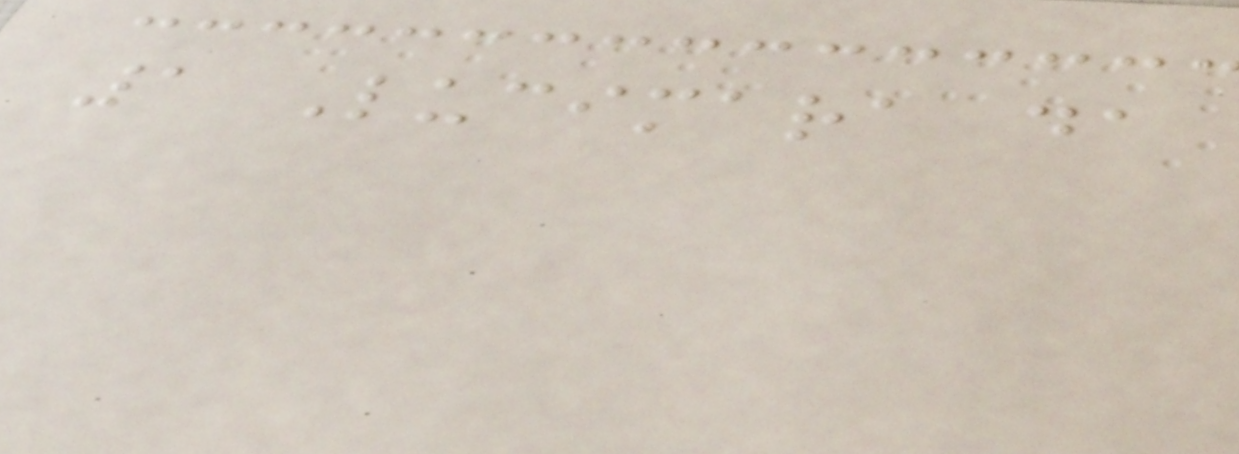1 Lucimara da
